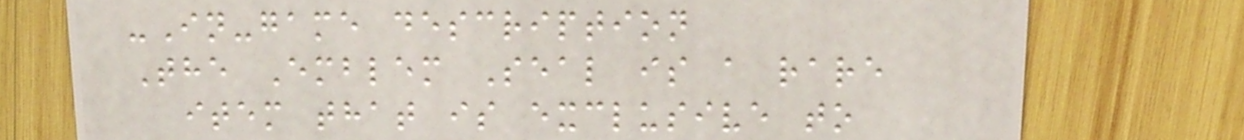-In-game description
The Emblem Seal is a rare
item that is exclusive to
